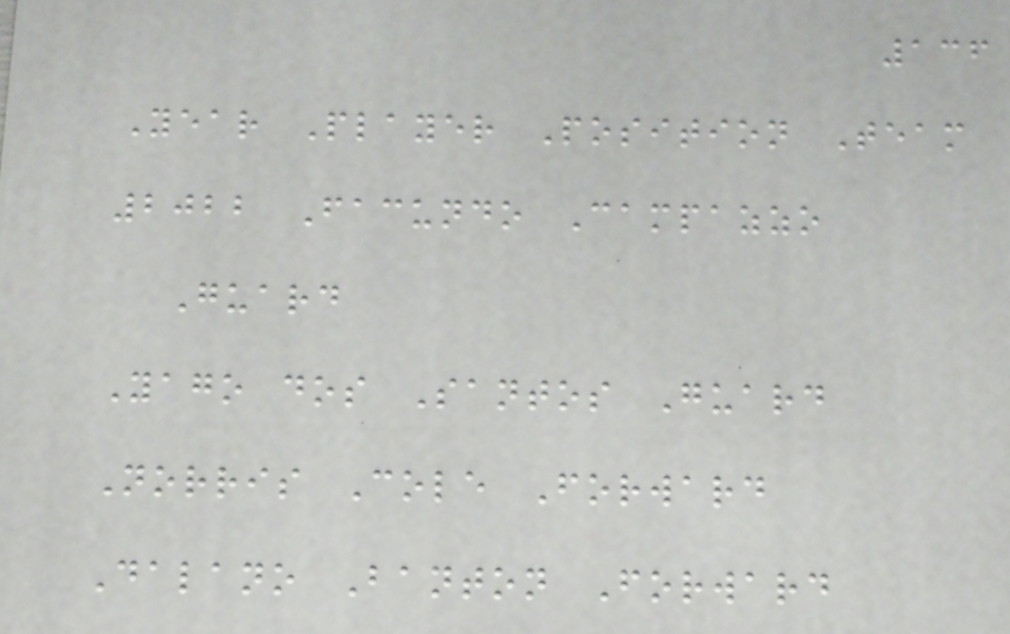136
Year Player Position Team
2022 Facundo Campazzo
Guard
Yago dos Santos Guard
Norris Cole Forward
Dalano Banton Forward
